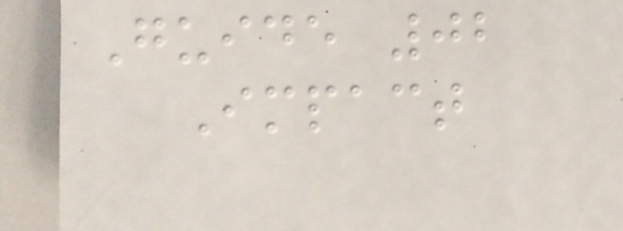Guide 02
Impact
